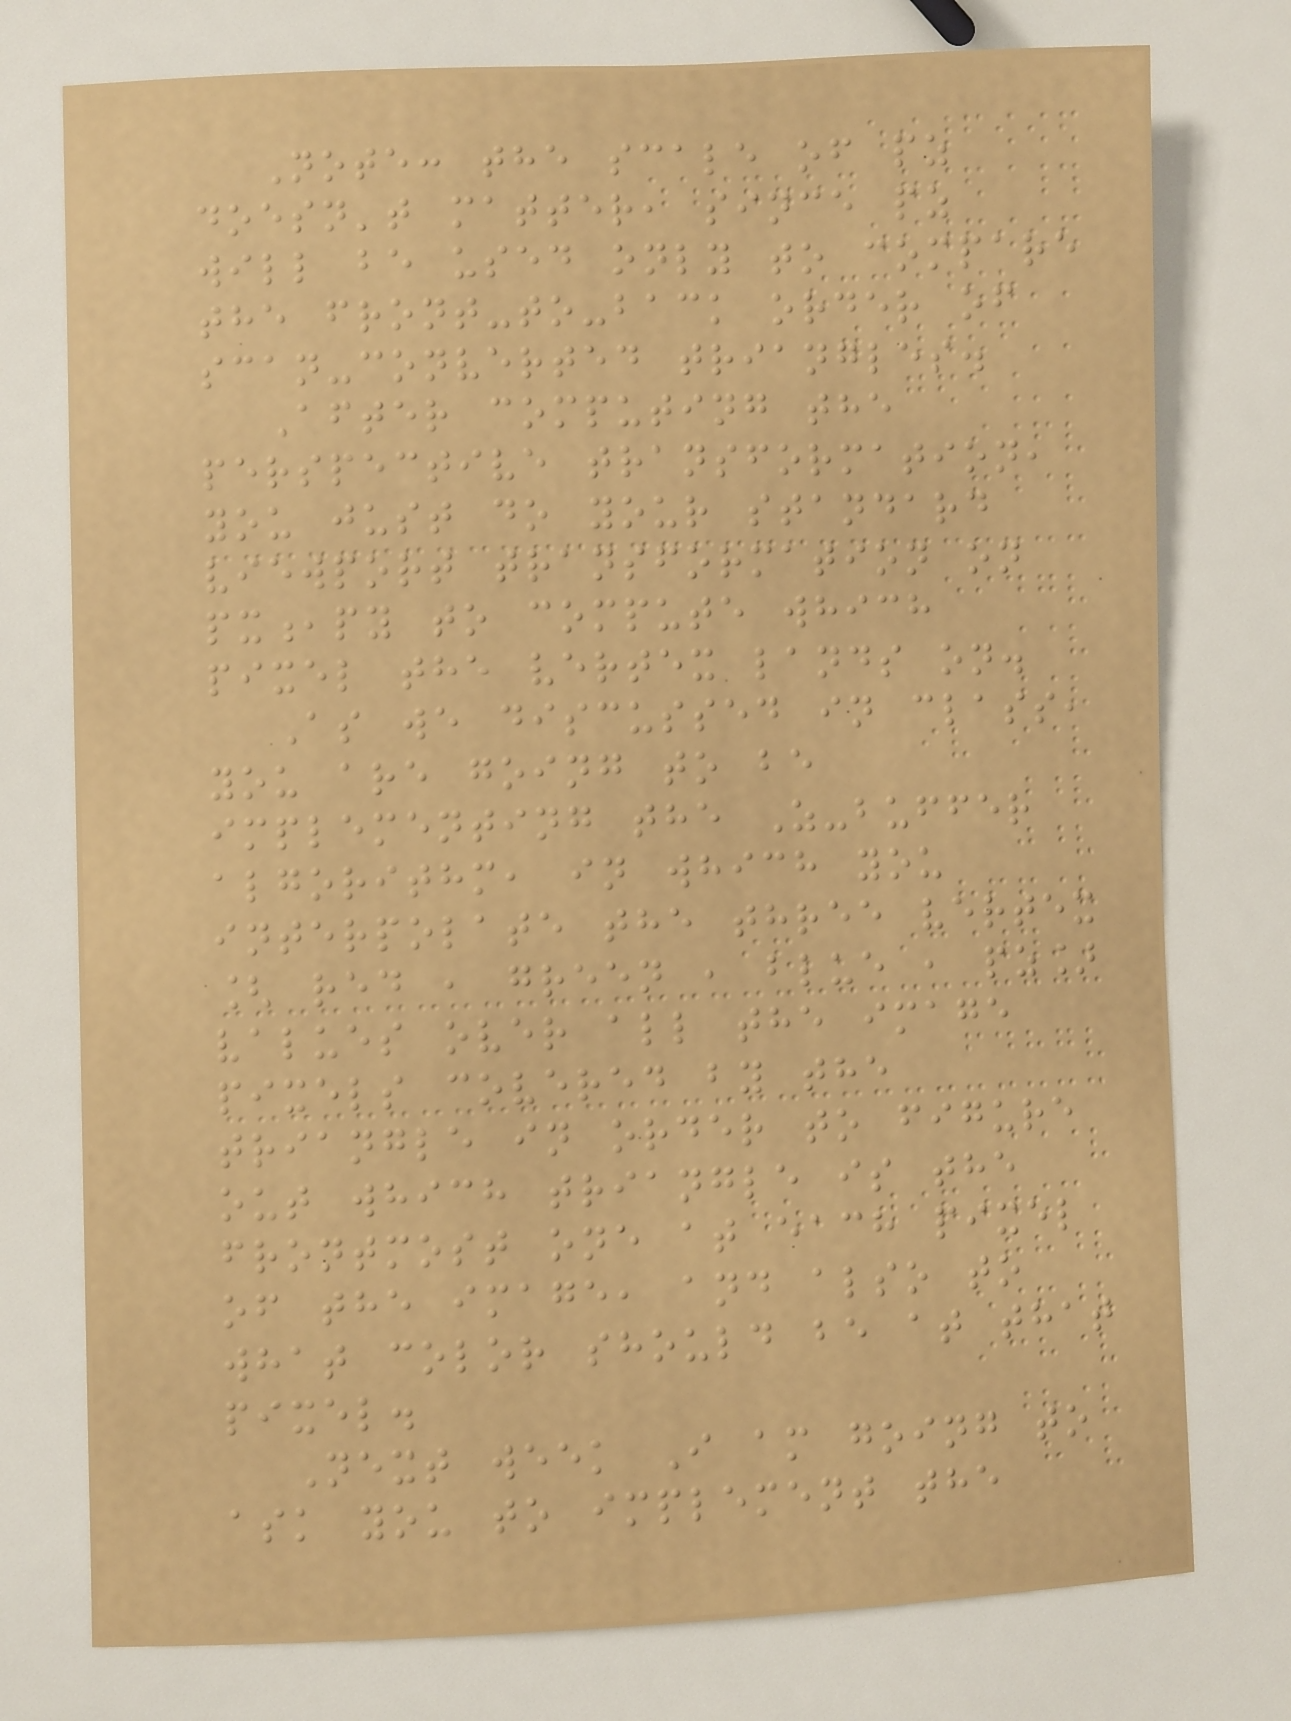Note: the scale of pz
doesn't matter, since pz
will be used only to compare
the front-to-back order of
scan-converted triangles.
After computing the
perspective transformation,
you just do your standard
viewport transformation on
px,py to compute which
pixel the vertex lands on.
As we discussed in class,
you are going to be
implementing the Z-buffer
algorithm, in which you
interpolate the three vertex
[ red , green , blue , pz]
values over all the image
pixels covered by the
triangle in order to figure
out which triangle is the
frontmost one at each pixel
of the image, and also to
what color should be at that
pixel.
Next week I am going to
ask you to implement the
